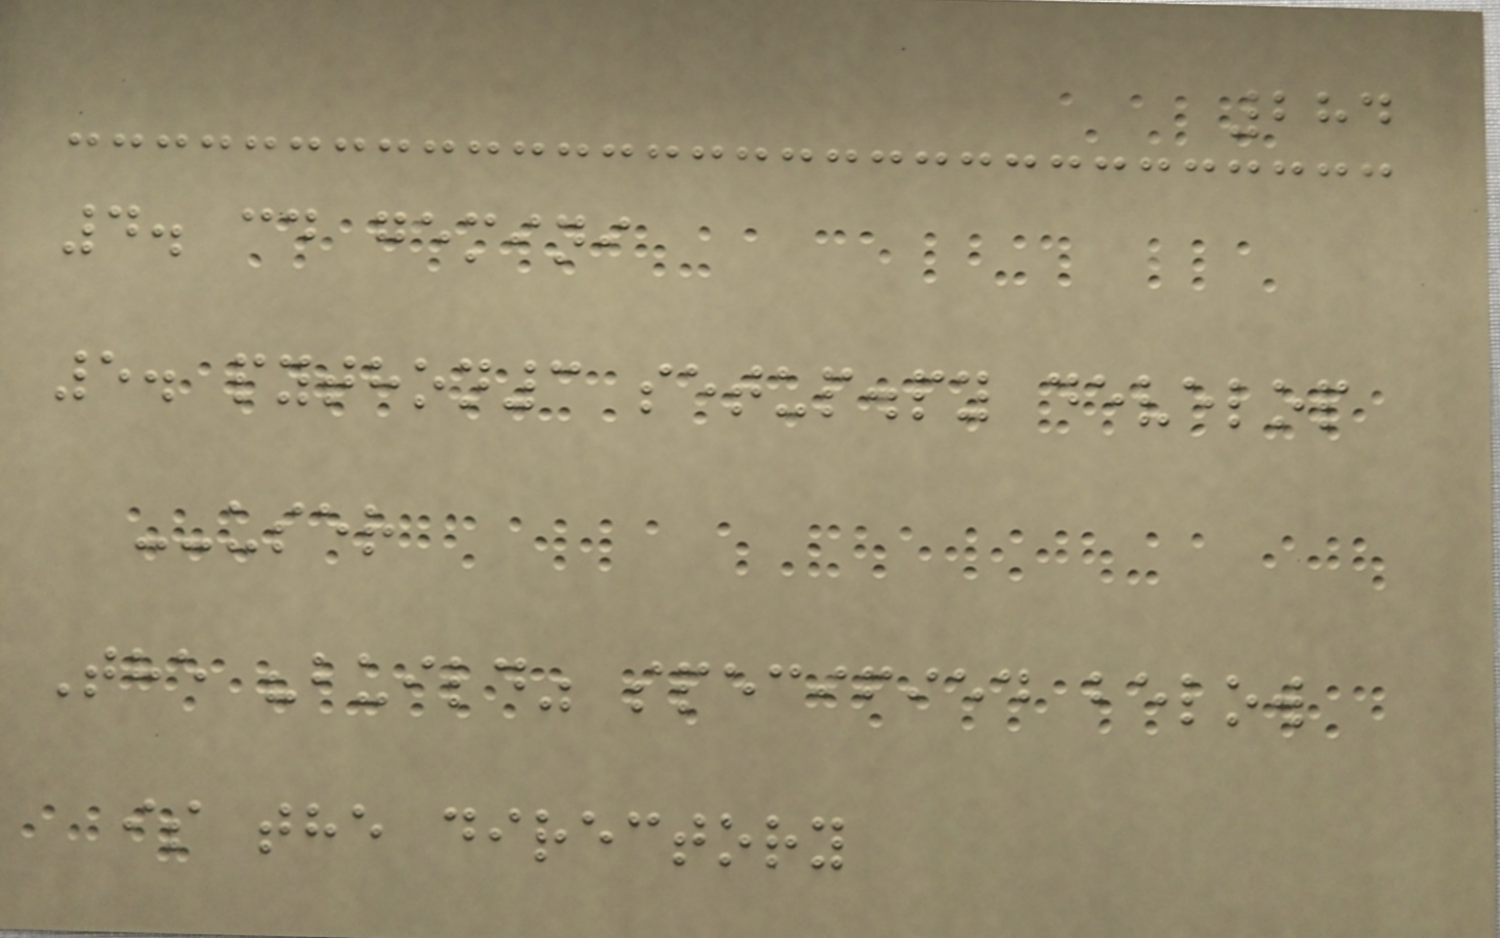284
4. cd gemini
5. python3 setup.py develop
--user
The "build" specified below
is the directory
